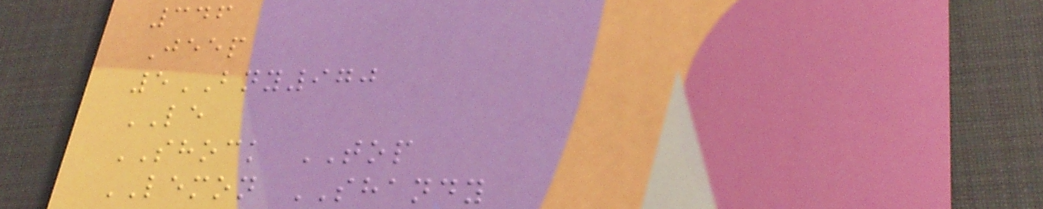346
Jeep
5BNY970
LE
SHOCK TOP
LEMON SHANDY
